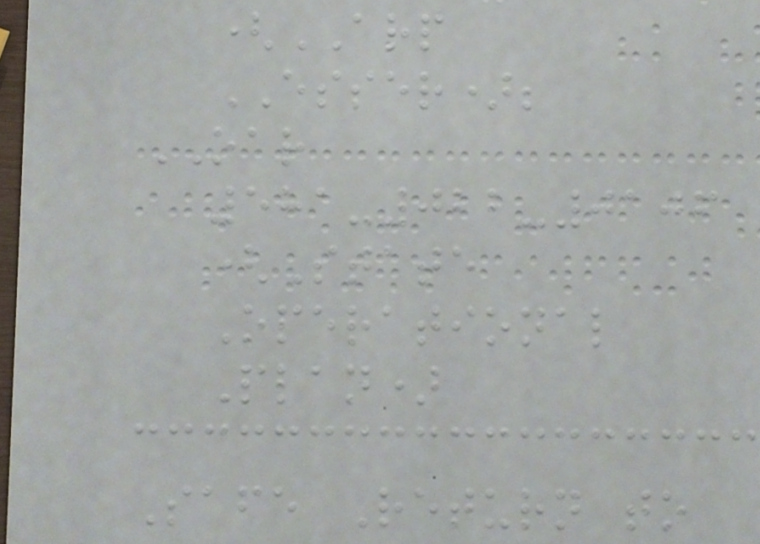(ARP
ESSER);
OAR
581-022-0106
(State
Operational
Plan)
Safe Return to
